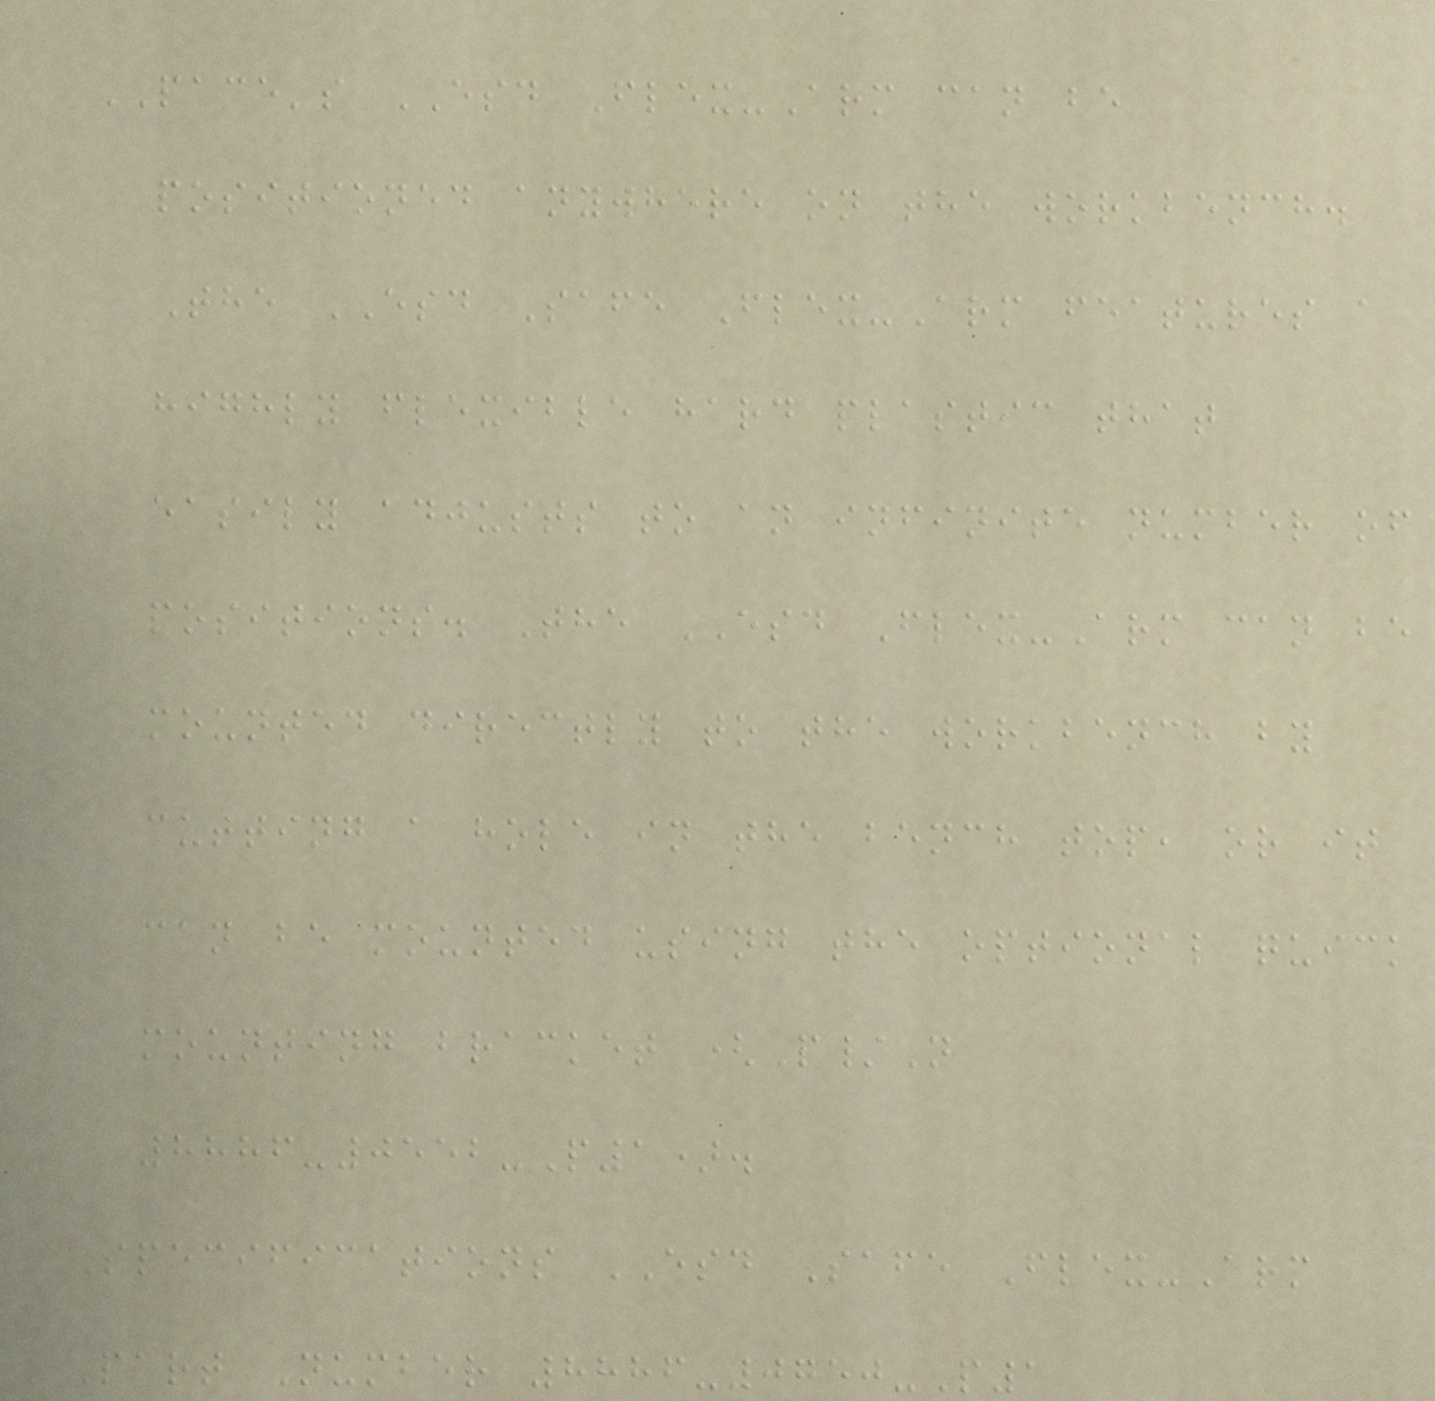PACE's ESD Flex-Arm can be
positioned anywhere on the workbench.
The ESD Safe Flex-Arm features a
highly flexible hard plastic that
easily adjusts to an infinite number of
positions. The ESD Flex-Arm can be
mounted directly to the workbench by
cutting a hole in the bench top, or it
can be mounted using the optional quick
mounting bracket (P/N
8886-0552-P1).
Specifications ESD Safe Flex-Arm
Part Number 8886-0750-P1
